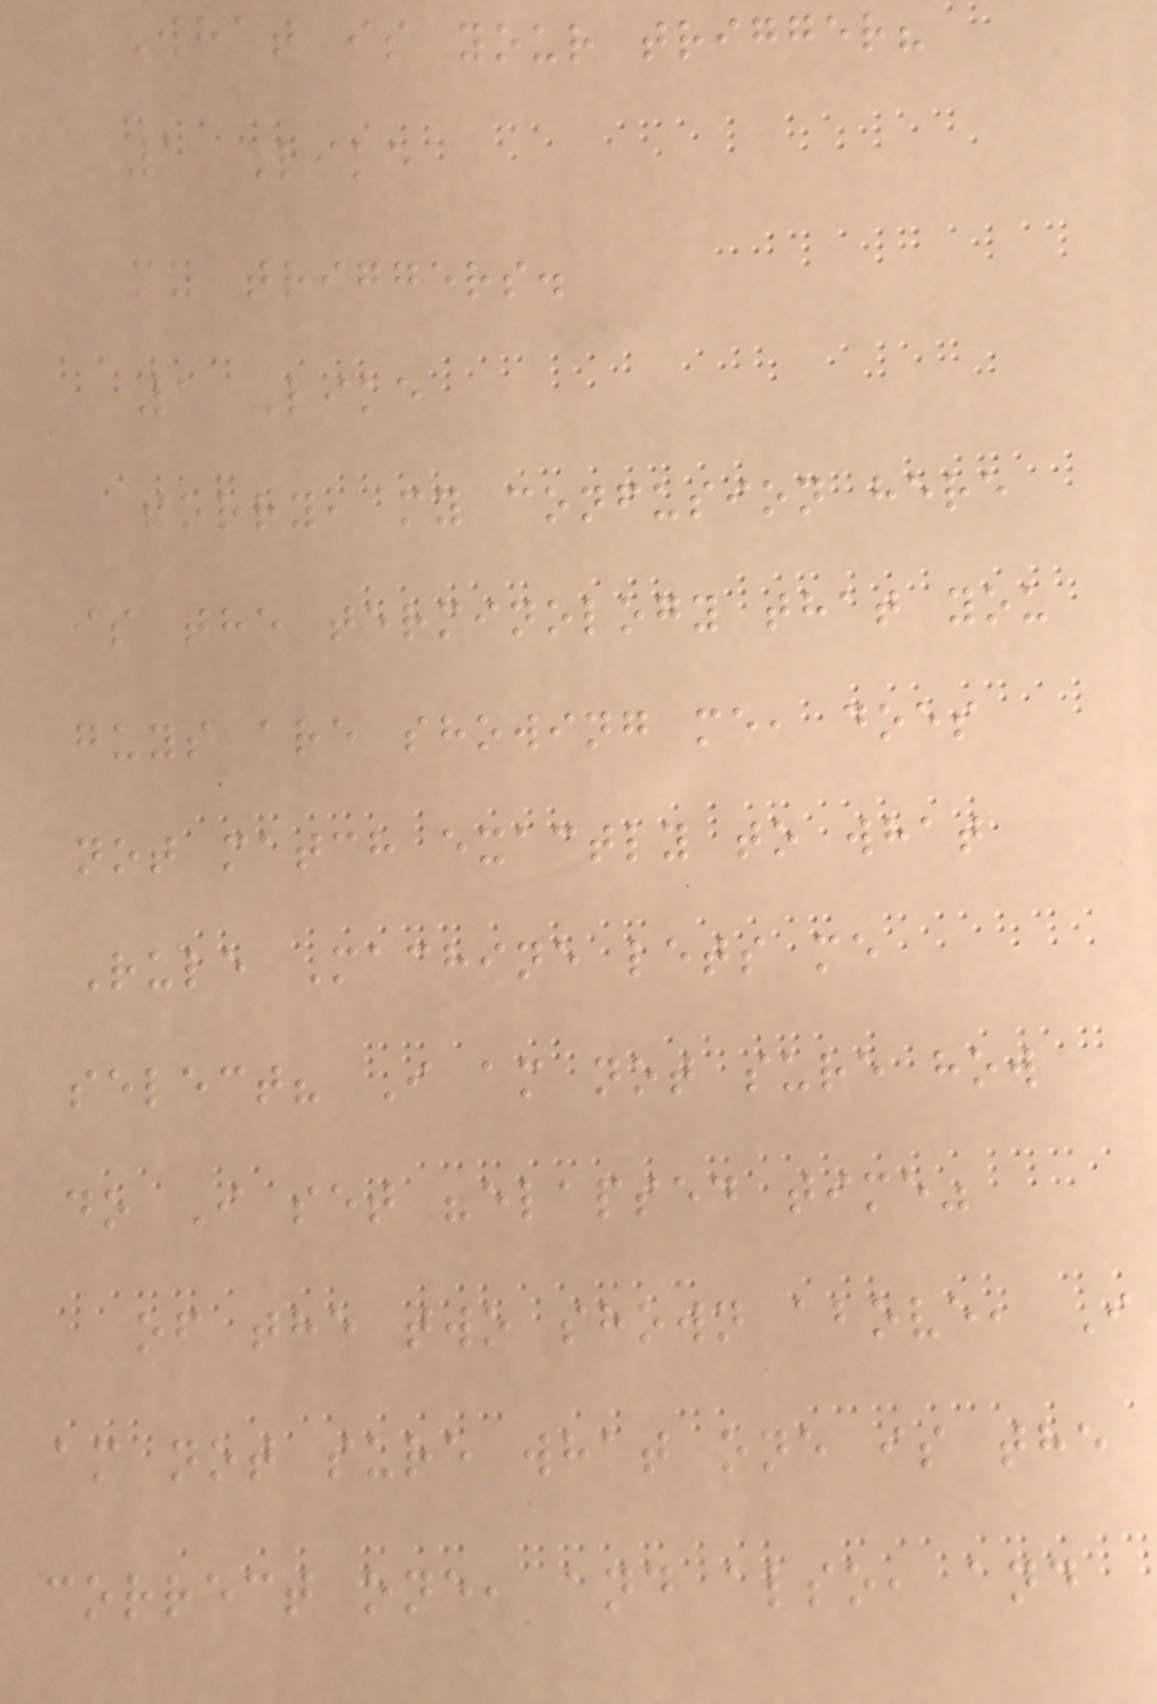What is your trigger?
1 Like
my triggers.
1 Like
sorry, my confusion here
is the terminology that you
guys are showing me, does
not match exactly to what
Rule Machine lets me
select? I am not sure how
do I set "elapsed time"
of the two shown above, I
am not sure what one is the
correct one, and also, and
